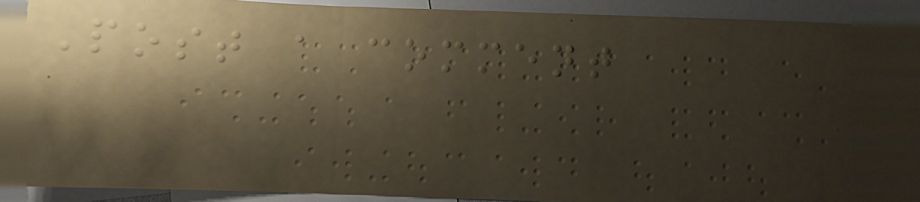Post a comment
